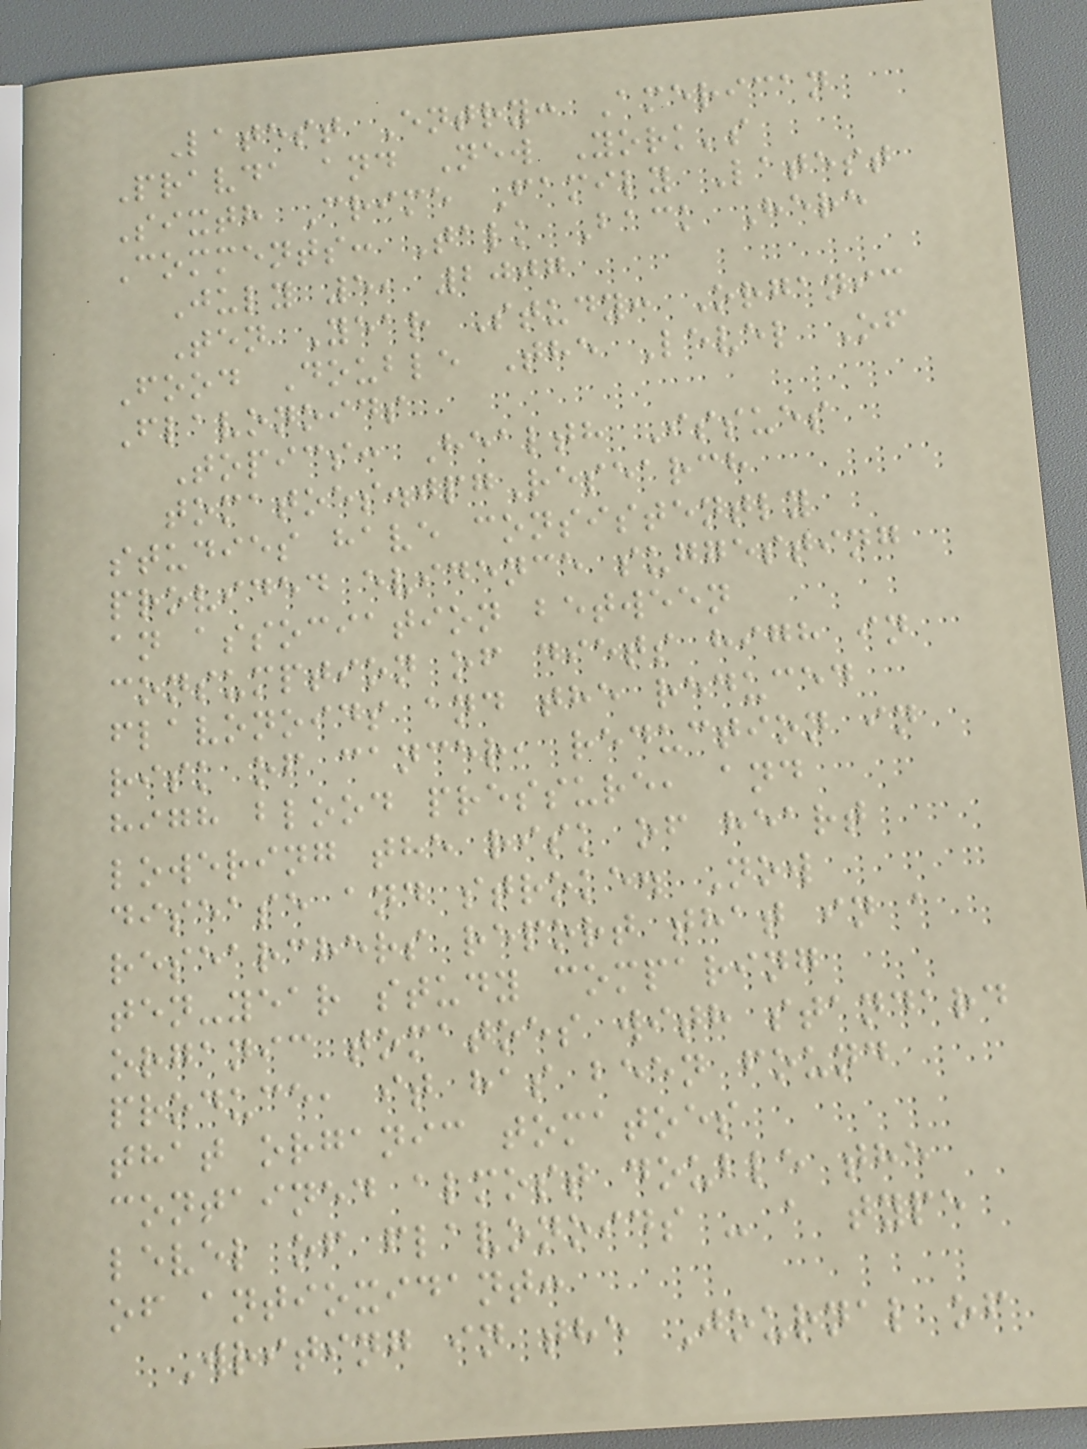Latest Entry: American
Pravda and New York's
Sixth Crime Family Latest
Comments: Talk Back Here
July 5, 2007
Ten Year Study: Organic
Food Double The Level Of
Flavonoids
Topics: Health Issues
tomatoes.jpgResearch
studies have consistently
provided evidence suggesting
an association between
consumption of diets high in
flavonoids and the reduced
risk of cancer, reduction in
high blood pressure, and
lowering the risk of heart
disease and stroke. Now
researchers report that in a
ten-year study comparing
organic tomatoes with standard
produce, it has been found
that organic tomatoes
contained almost double the
level of flavonoids - a type
of antioxidant:
Writing in the Journal of
